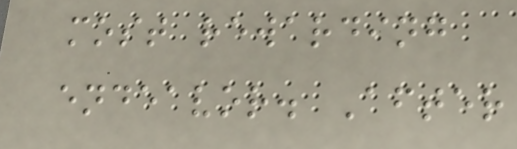most rewarding
endeavor. After
